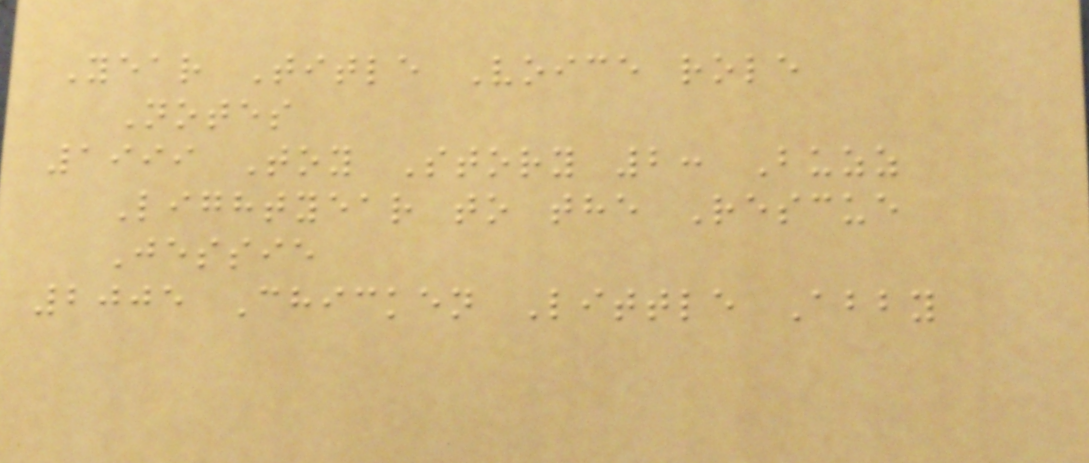Year Title Voice role
Notes
1999 Toy Story 2: Buzz
Lightyear to the Rescue
Jessie
2005 Chicken Little Abby
